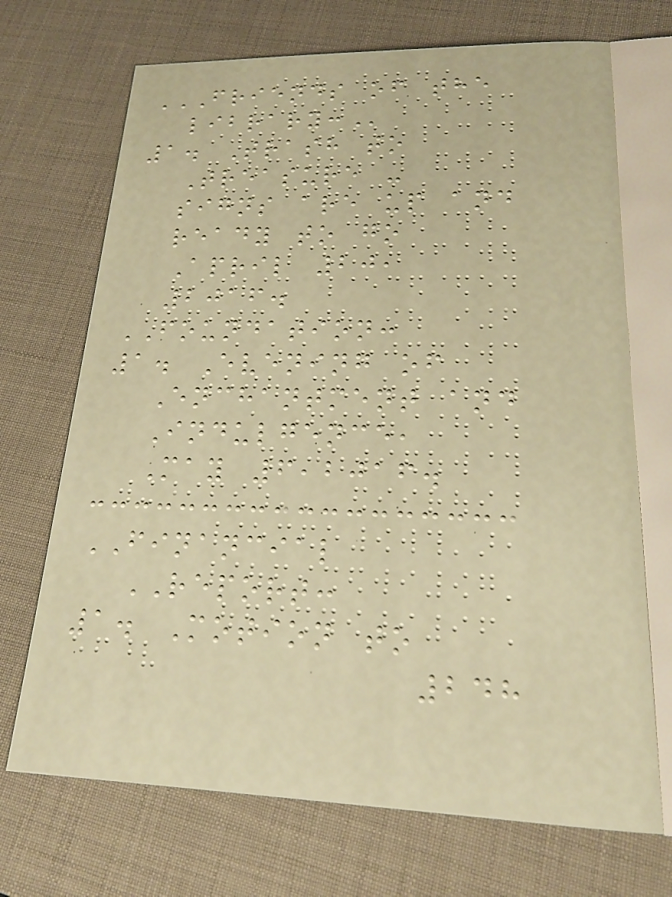FRIENDS OF THE
LIBRARY:
1. Trash to
Treasure -
signs are up and
ready to go
April 20,
2016.
FOUNDATION:
1. Evening of
Enchantment and
Indulgence,
May 6,2016.
FINANCIAL
REPORT:
1. Motion to
248
